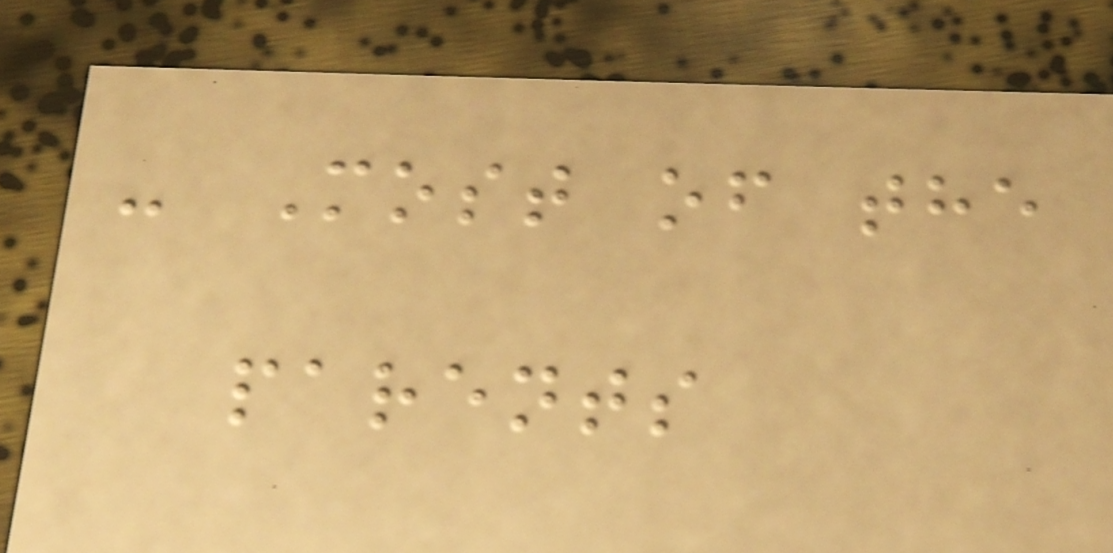- Most of the
parents
